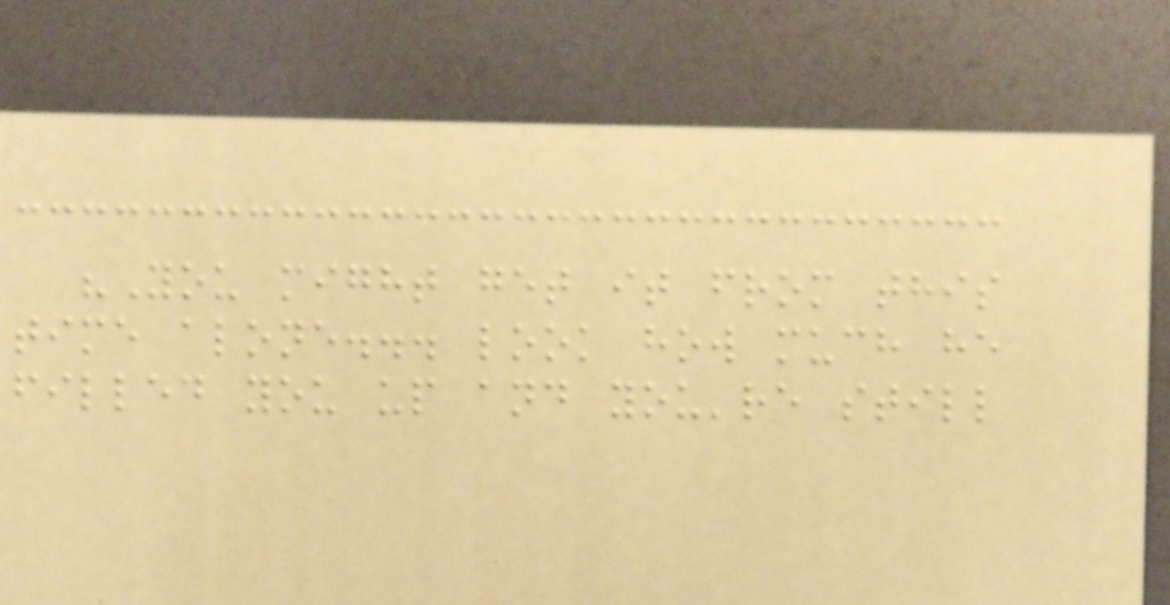"You might get it from this
time alone... look how much he
filled you up and you're still
